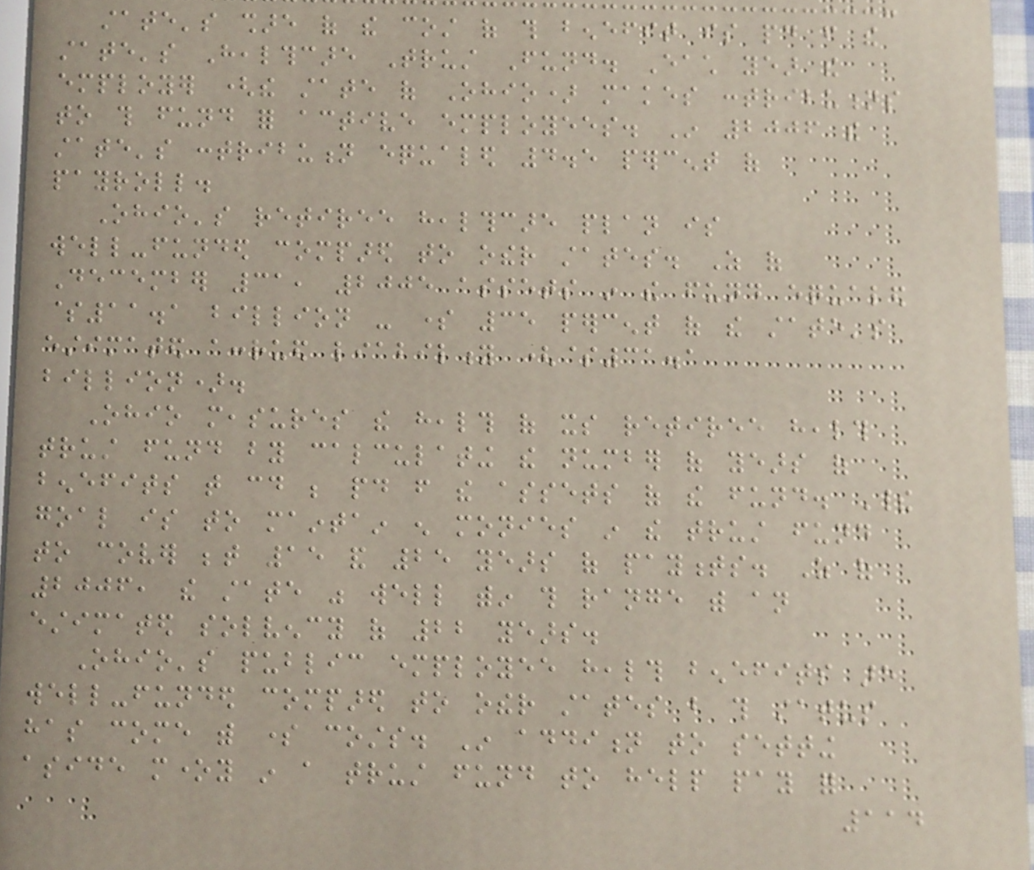state's share of the cost of this benefit is paid from the
state's Healthcare Trust Fund. Each year the
employer (the state of Ohio) makes contributions
to this fund for active employees. In 2006 the
state's contribution equaled 4.5 percent of
payroll.
Ohio's retiree healthcare plan is
well-funded compared to other states. As of
December 31, 2005 assets in the fund equaled
$11.1 billion - some 35 percent of the state's
estimated accrued liability ($31.1
billion).
Ohio measures the health of its retiree health
trust fund by calculating the number of years of
benefits that could be paid from the assets of the fund. Their
goal is to maintain enough monies in the trust fund
to cover between 15 and 25 years of payments. As of
2006, the state was well within this range with an
estimated solvency of 22 years.
Ohio's public employee health benefits are
well-funded compared to other states but this status
has come with some costs. In addition to setting
aside money in a trust fund to help pay for
114
